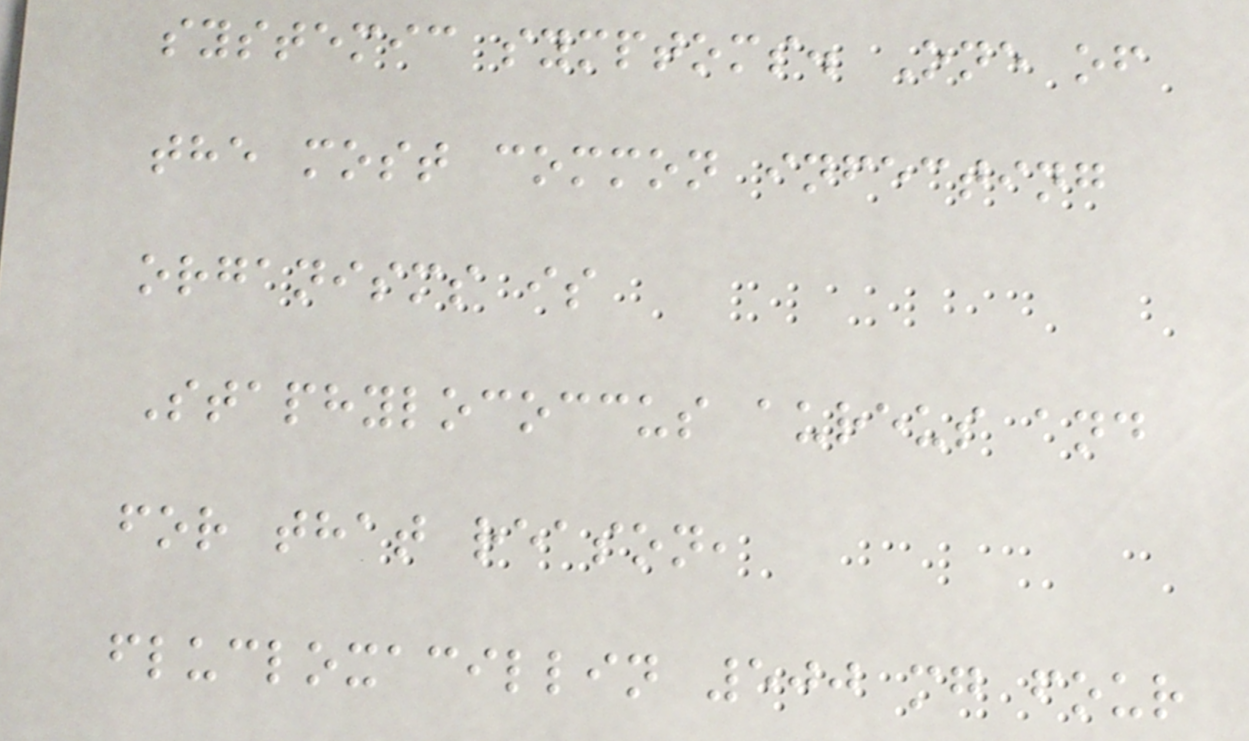systemic symptoms. One of
the most common infecting
organisms is
Staphylococcus aureus and
for that reason,
flucloxacillin 500 mg four
